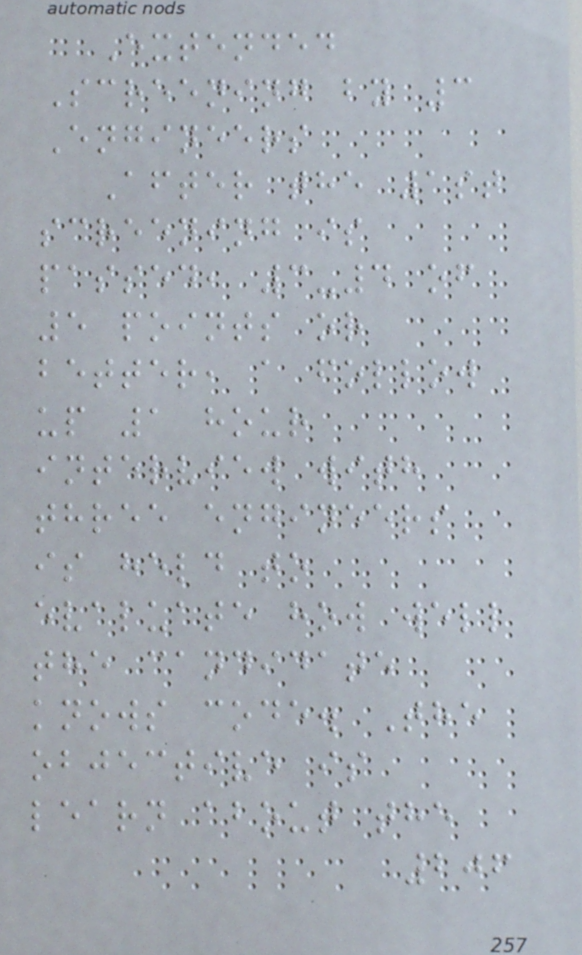Extended
Screening by 3
Engineers
After the 1st
screening is
passed, 3-4 of
5 points or
better, a follow
up 1 hour
interview with
three engineers
is held to
evaluate how well
the candidate
knows code. The
objective is
learn about the
206
